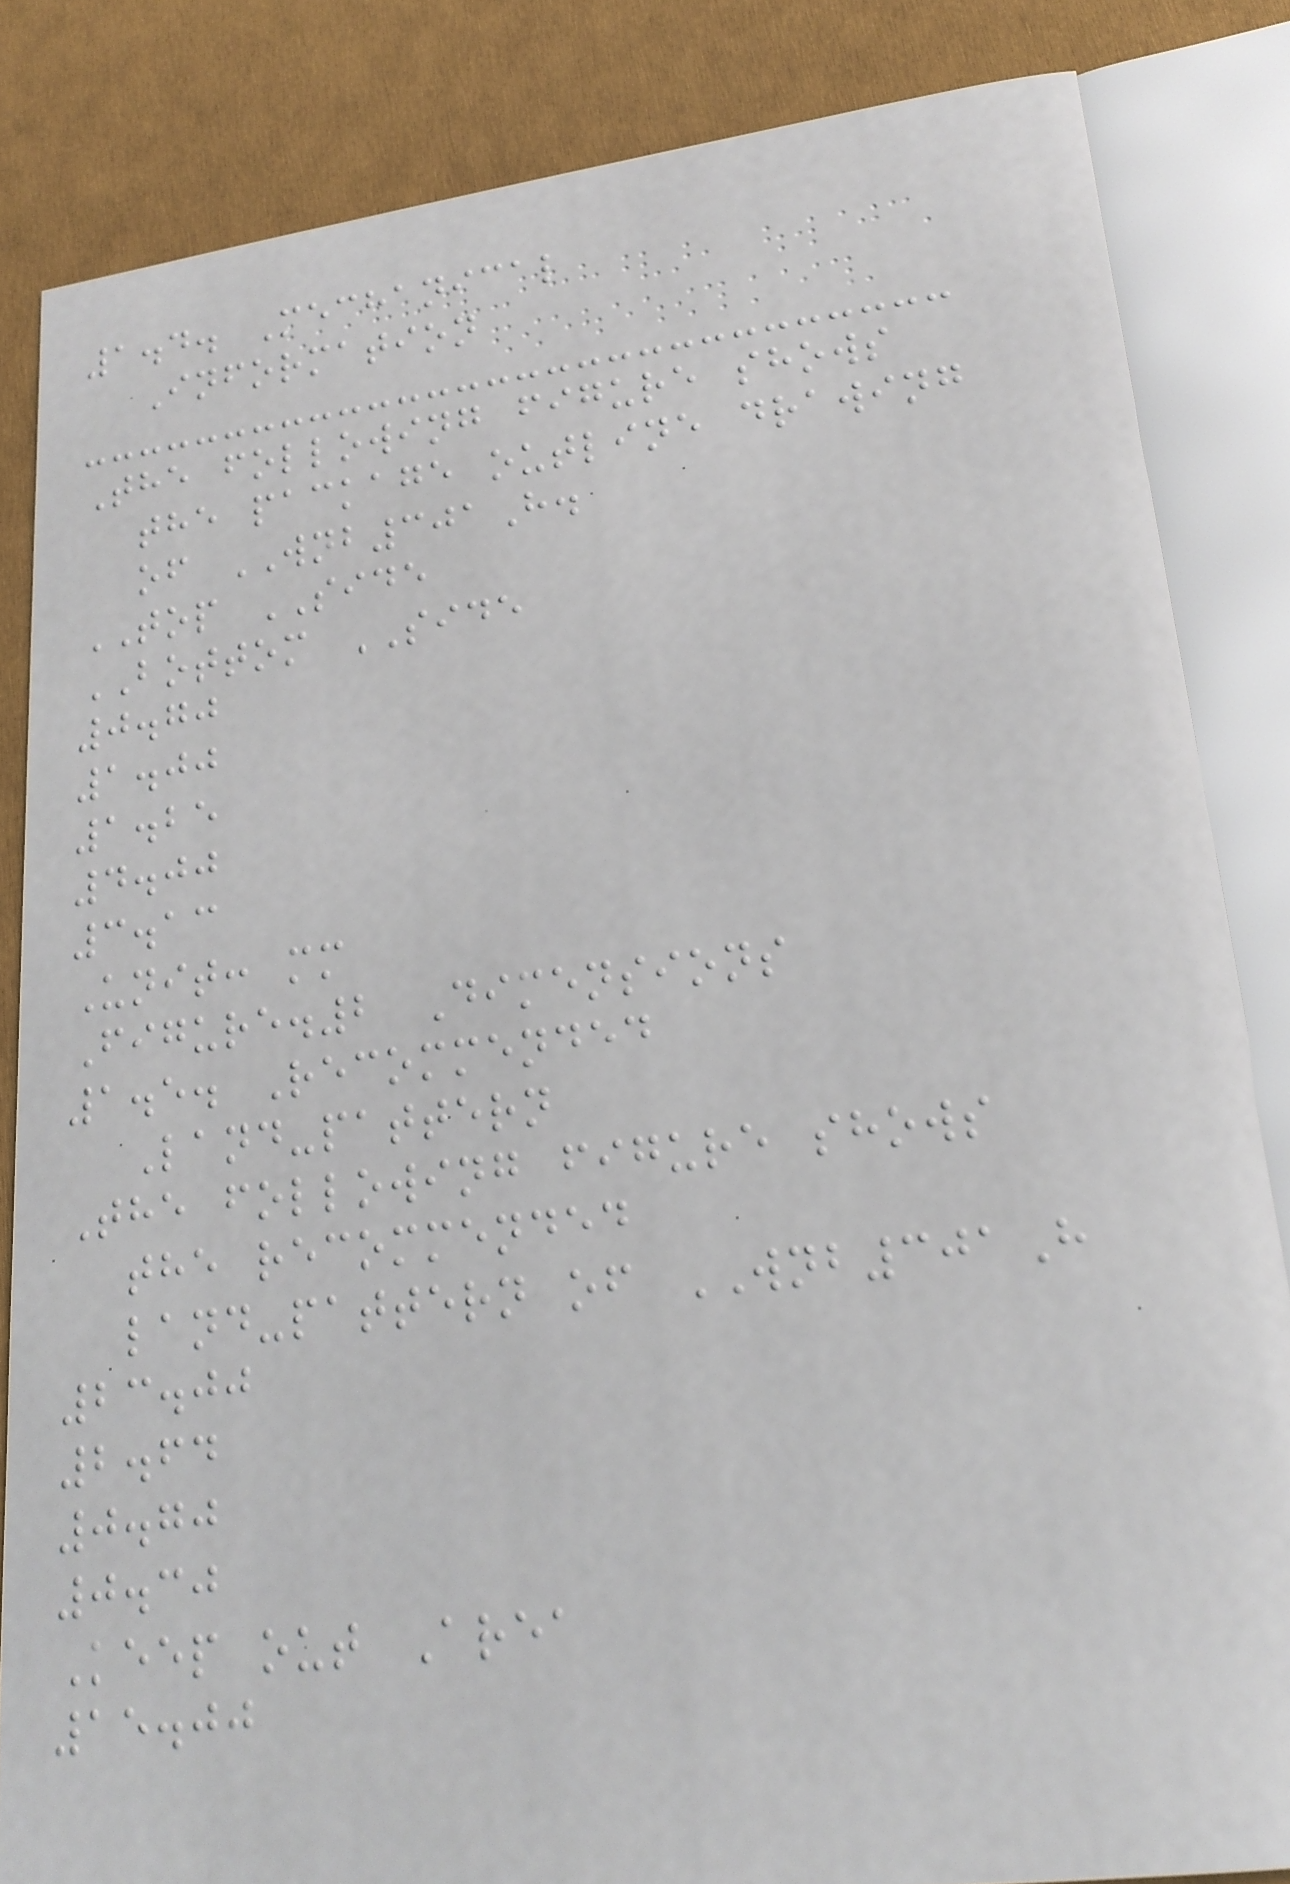1.4. Mechanical
Information
The following figure shows
the package outline drawing
of WNB301H.
TOP SIDE
BOTTOM SIDE
0.70
1.00
1.25
4.00
3.13
Unit: mm
Figure.2 Dimensions
1.5. Recommended
Land-pattern
The following figure shows
the recommended
land-pattern of WNB301H
23.00
2.64
0.70
0.30
Keep out Area
15.00
